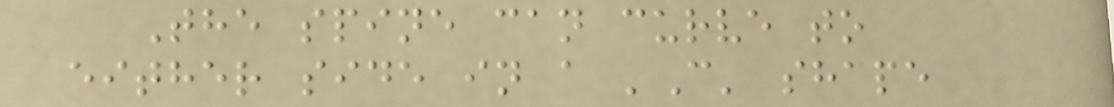The spine can curve to
either side in a 'C' shape
